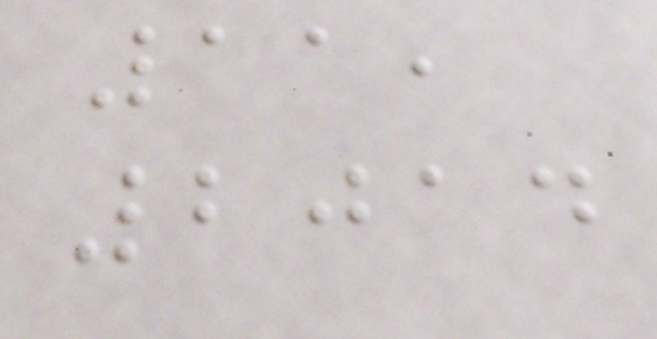11,
2014
